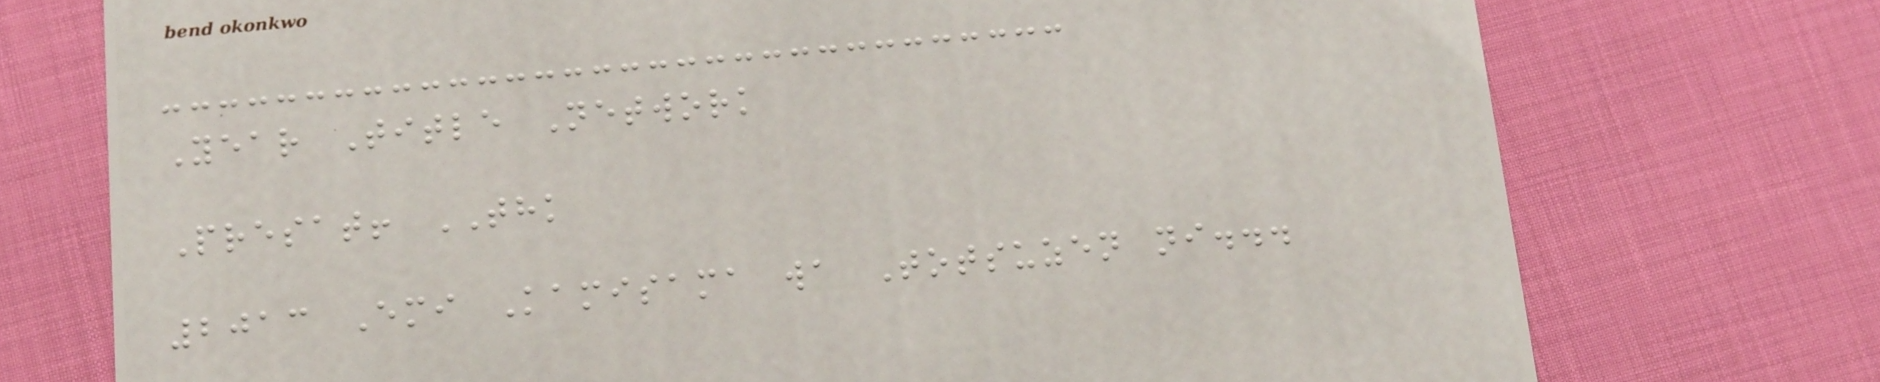Year Title Network
Presat! THK
2013 Emi Kamisama wa Totsuzen ni...
